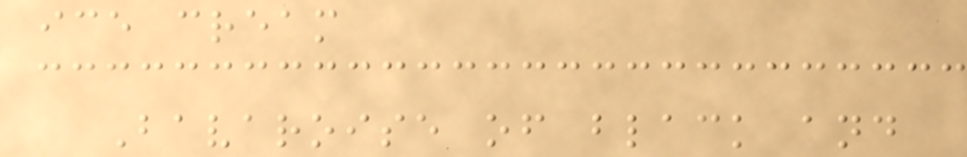ice cream
Bavaroise of black and
